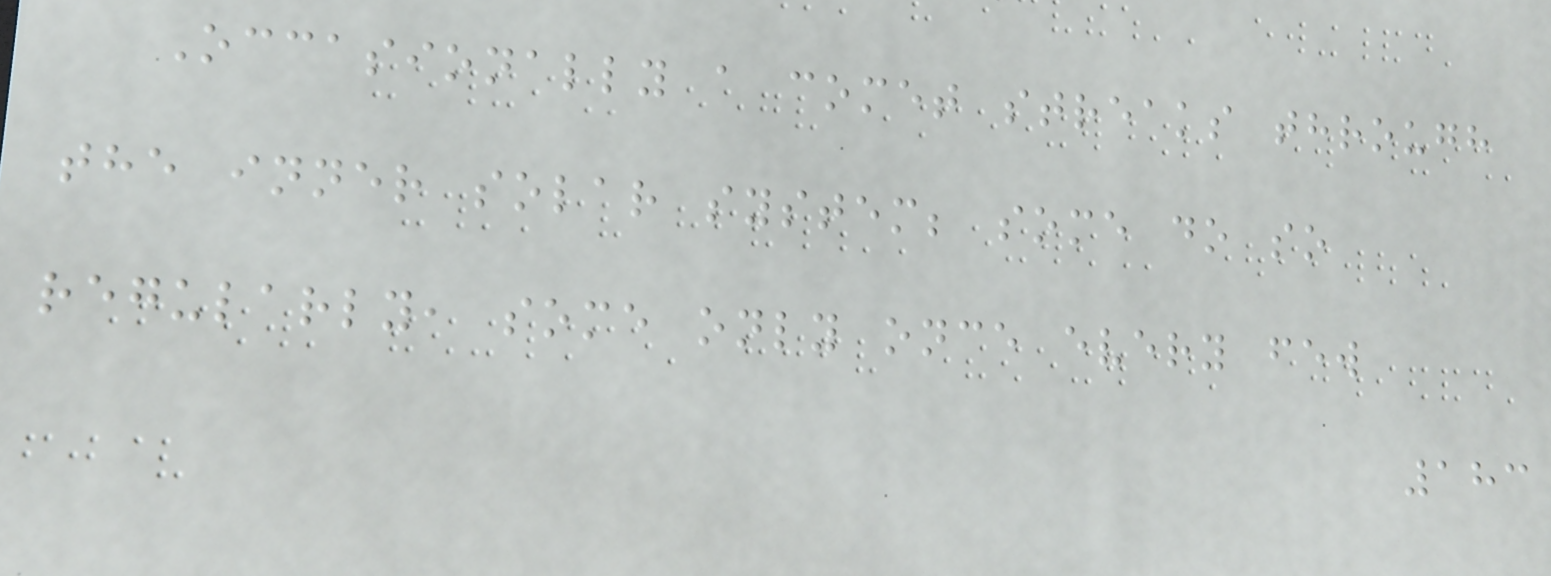Occasionally a comet streaks through
the inner solar system; some do so
regularly, some only once every few
183
